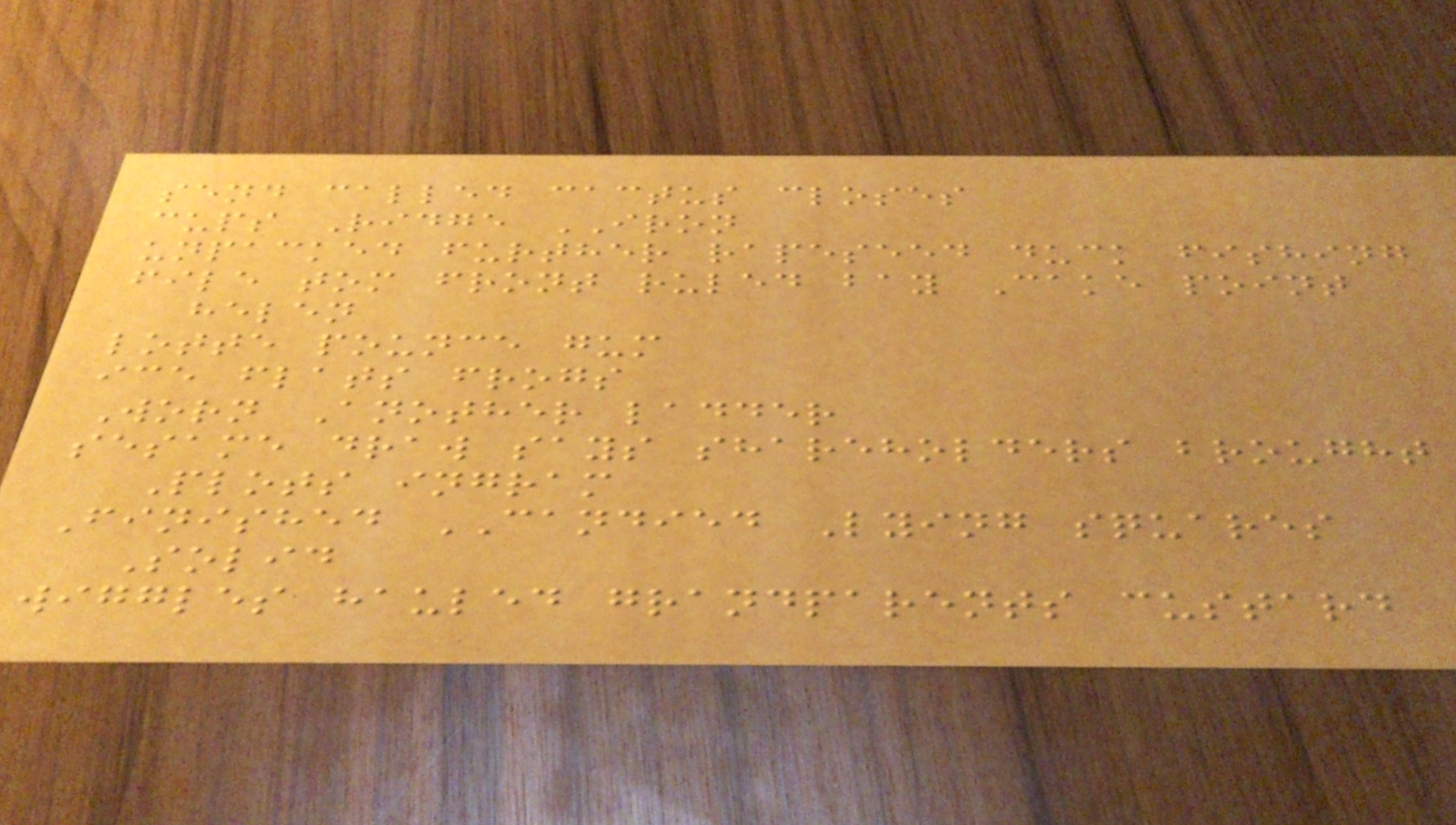send called cactus closes
cups Ridge IRON
unpacked further rapeseed duck fishing
file tom front ruled bay Cake point
helen
lotte pounce gum
ice flats frogs
Worn Another ladder
sesame draw says shareholders brought
Plots ingram
Finished CANDIED Lying squares
Solid
wiggles hauled grandparents custard
